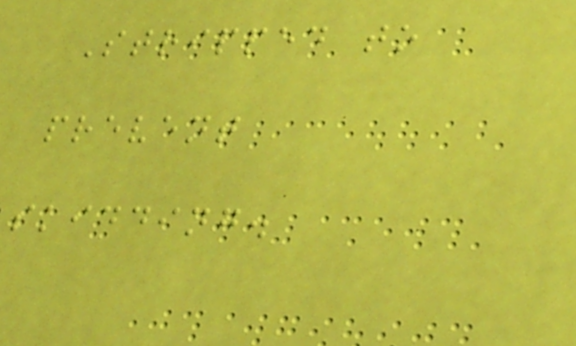Stripped to
prevent
skidding.
